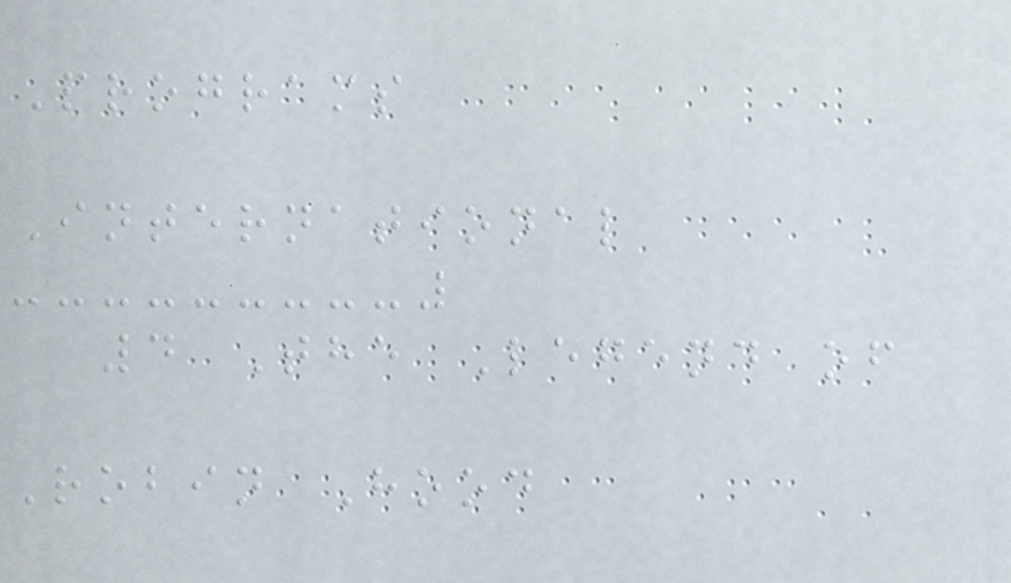Programs
International
4 The Legend of
Robin Hood
